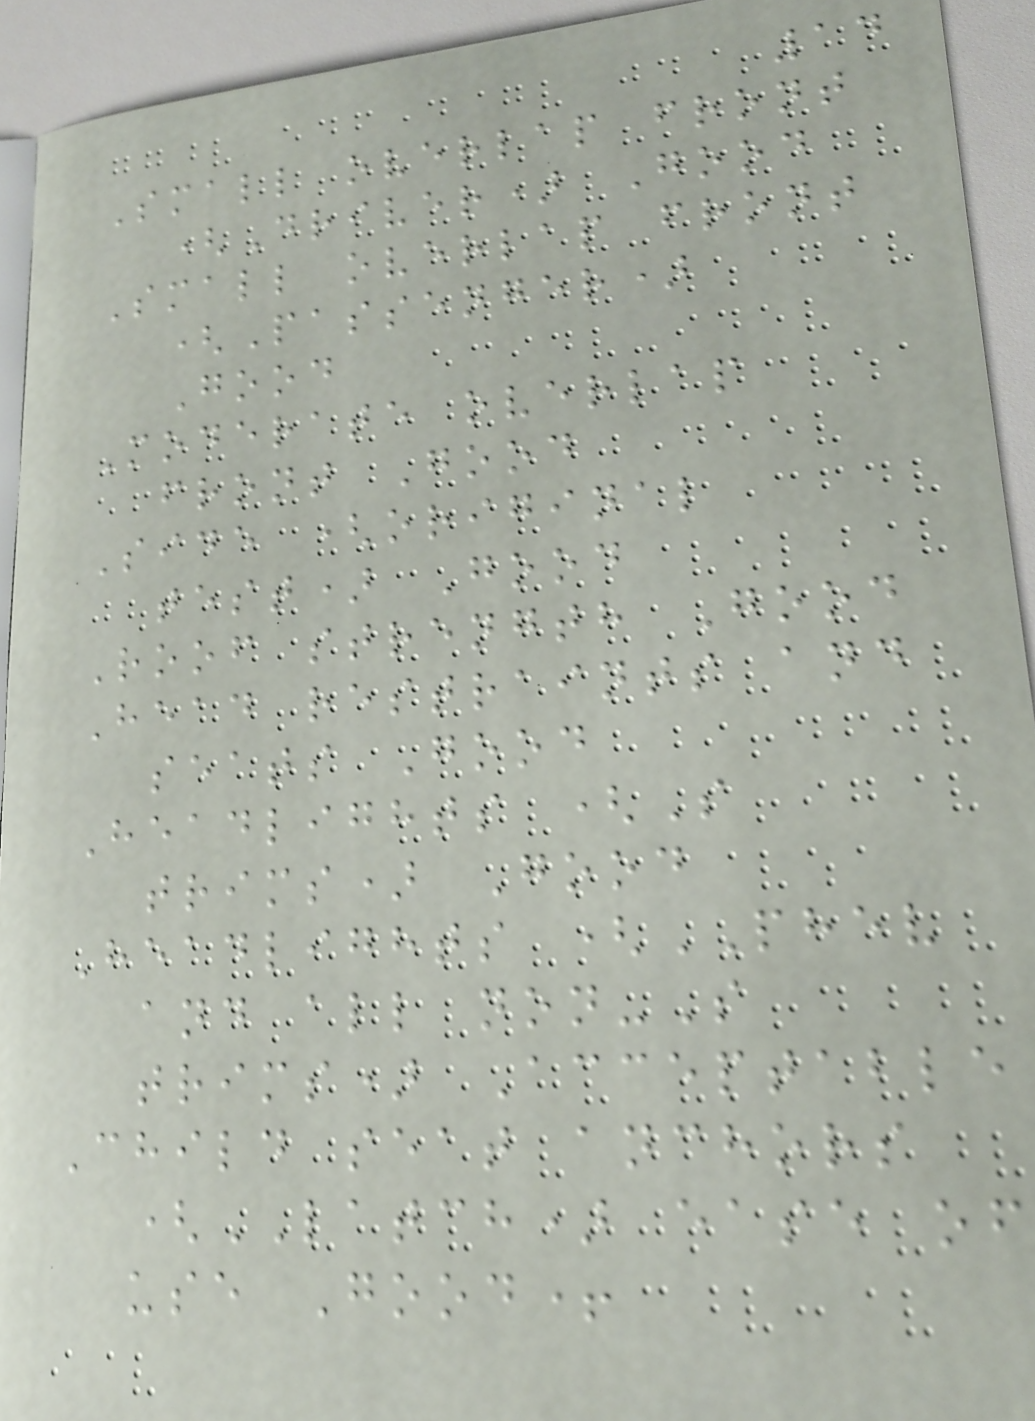14
Small overlap front
(Driver) Good
Small overlap front
(Passenger)
Good
Moderate overlap
front Good
Side (original
test) Good
Roof strength Good
Head restraints and
seats Good
Headlights (S
trims) Good
Headlights (PHEV
and all non-S
trims) Acceptable
Child seat anchors
(LATCH) ease of
use Good+
